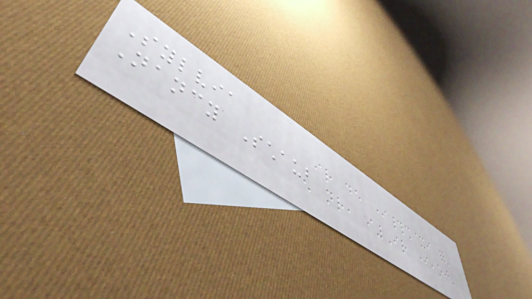Sylvia
Nancy Schaub
